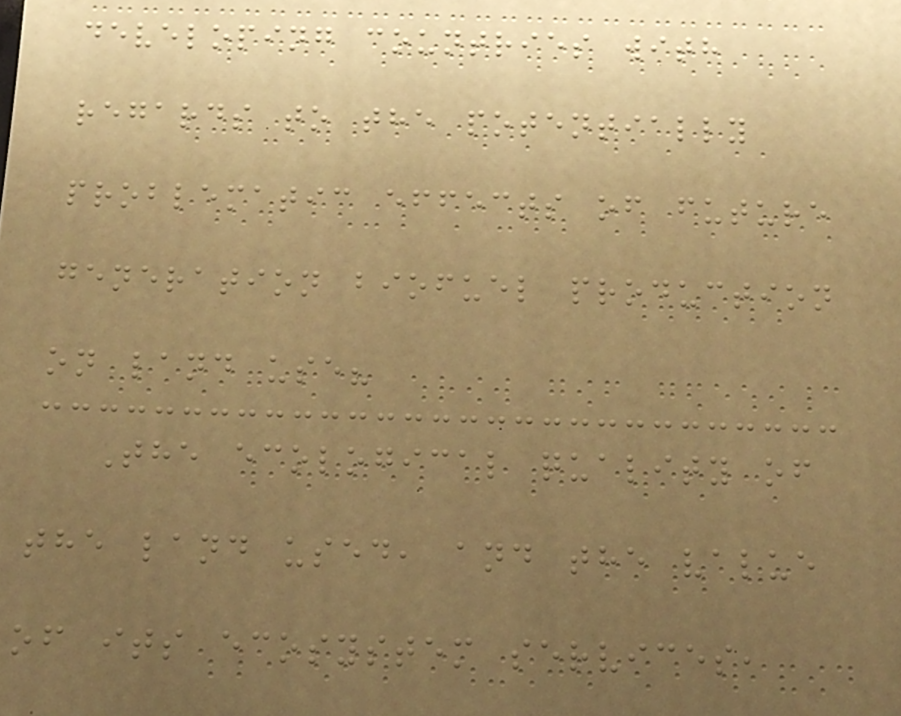developing countries with
regards to the potentially
problematic effects of future
generation biofuel production
on land use?
The ecological quality of
the land used, and the value
of its ecosystem services,
